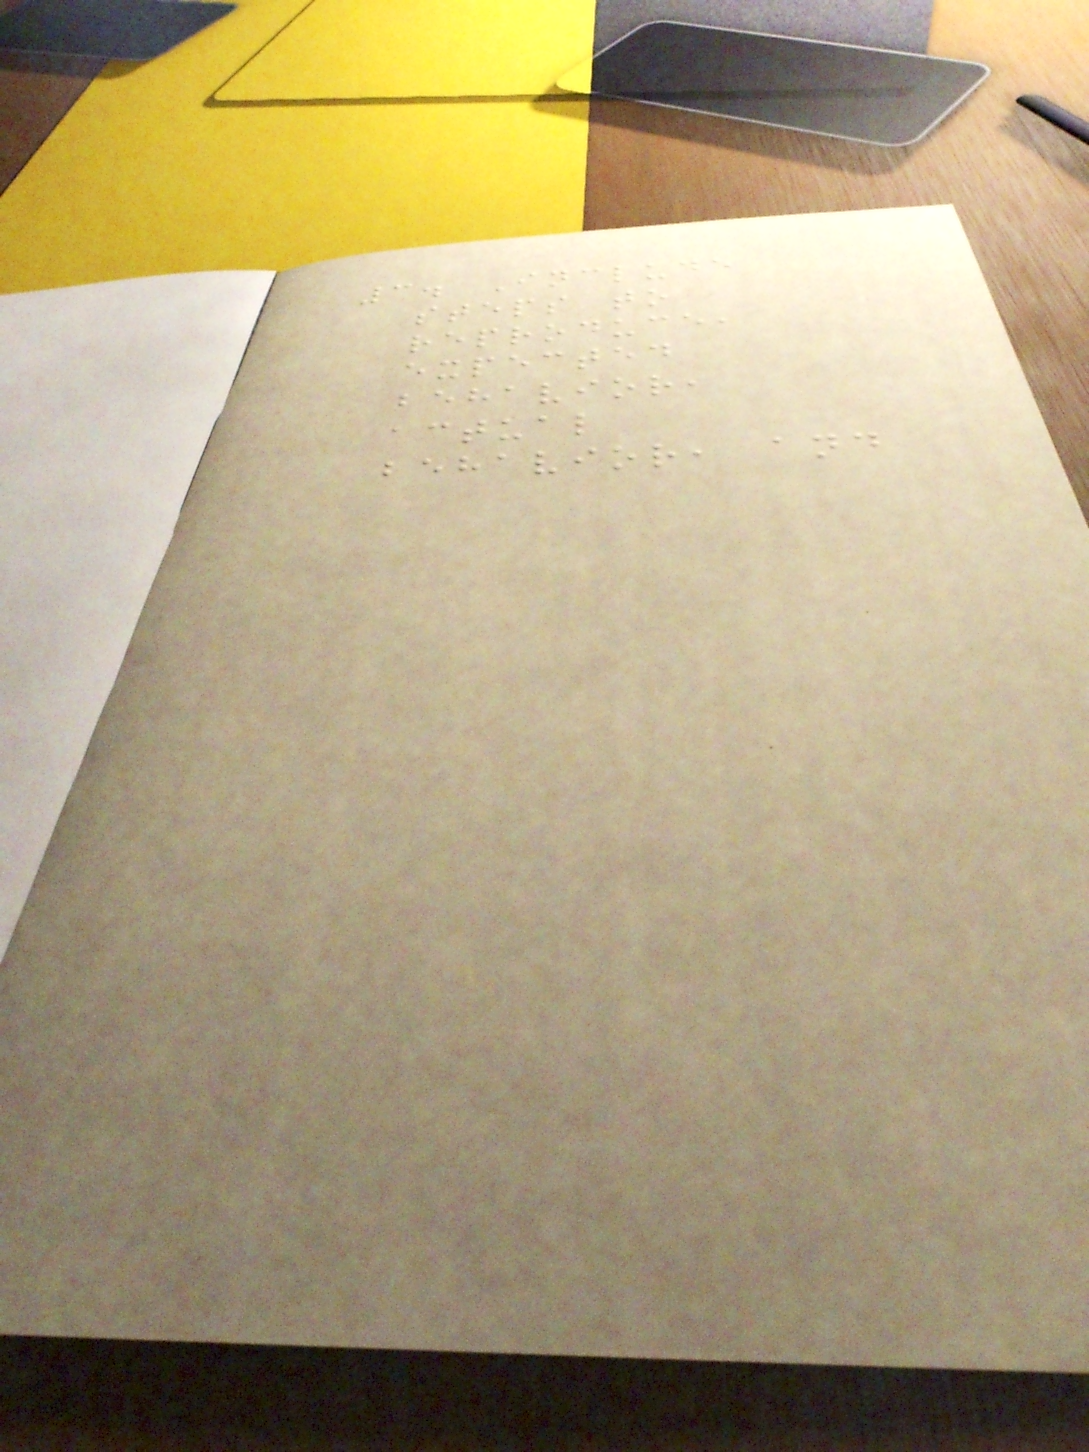3. Include
steps to
reproduce,
expected
behavior,
actual
behavior, and
